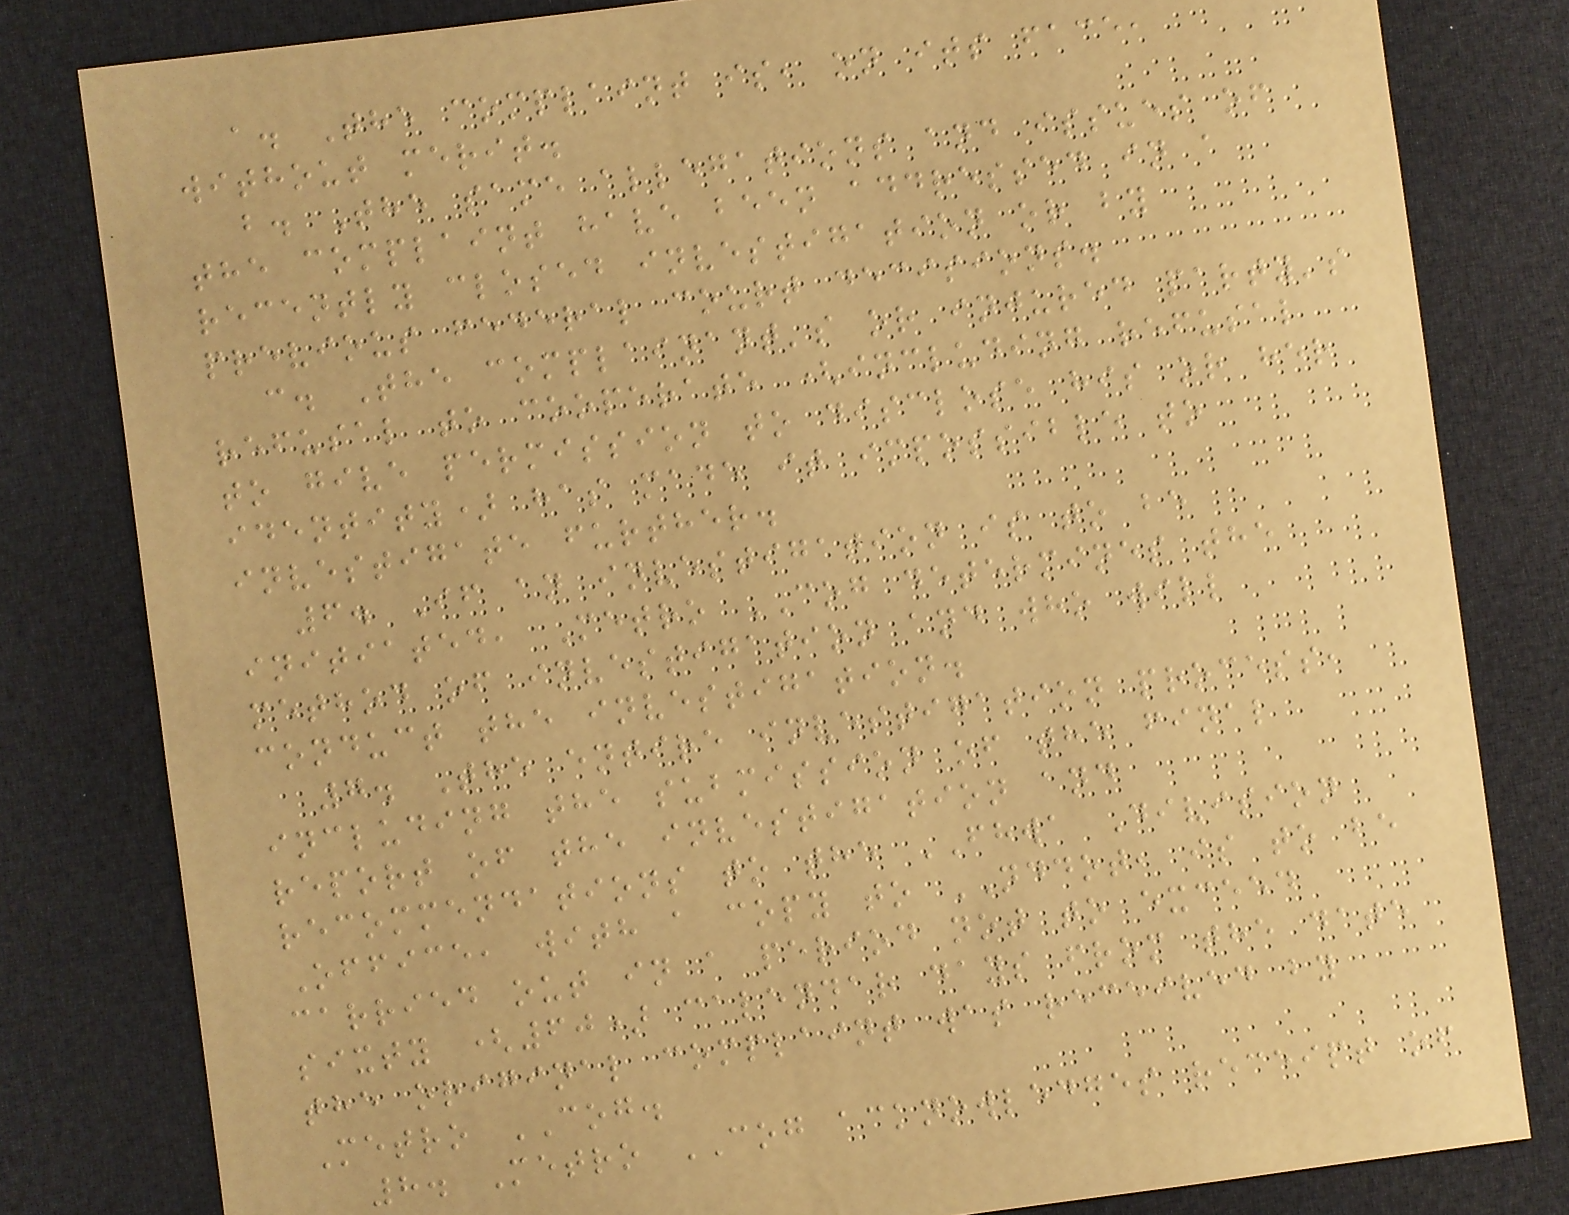a. The complaint is, on its face,
without merit.
b. The same allegations and issues of
the complaint have been addressed in a
recently closed investigation or by
previous federal court decisions.
c. The complainant's or injured party's
refusal to cooperate (including refusal
to give permission to disclose his or her
identity) has made it impossible to
investigate further.
6. If an investigation is to be
initiated, Metro COG determines the
method of investigation and who will
conduct the investigation.
7. The entire investigation process,
including the submission of the final
report of the investigation and
recommendations to the FHWA Division
Office, with a copy to NDDOT, is to be
carried out in a period not to exceed
sixty (60) calendar days from the date
the original complaint was received by
Metro COG.
8. Metro COG acknowledges receipt of
